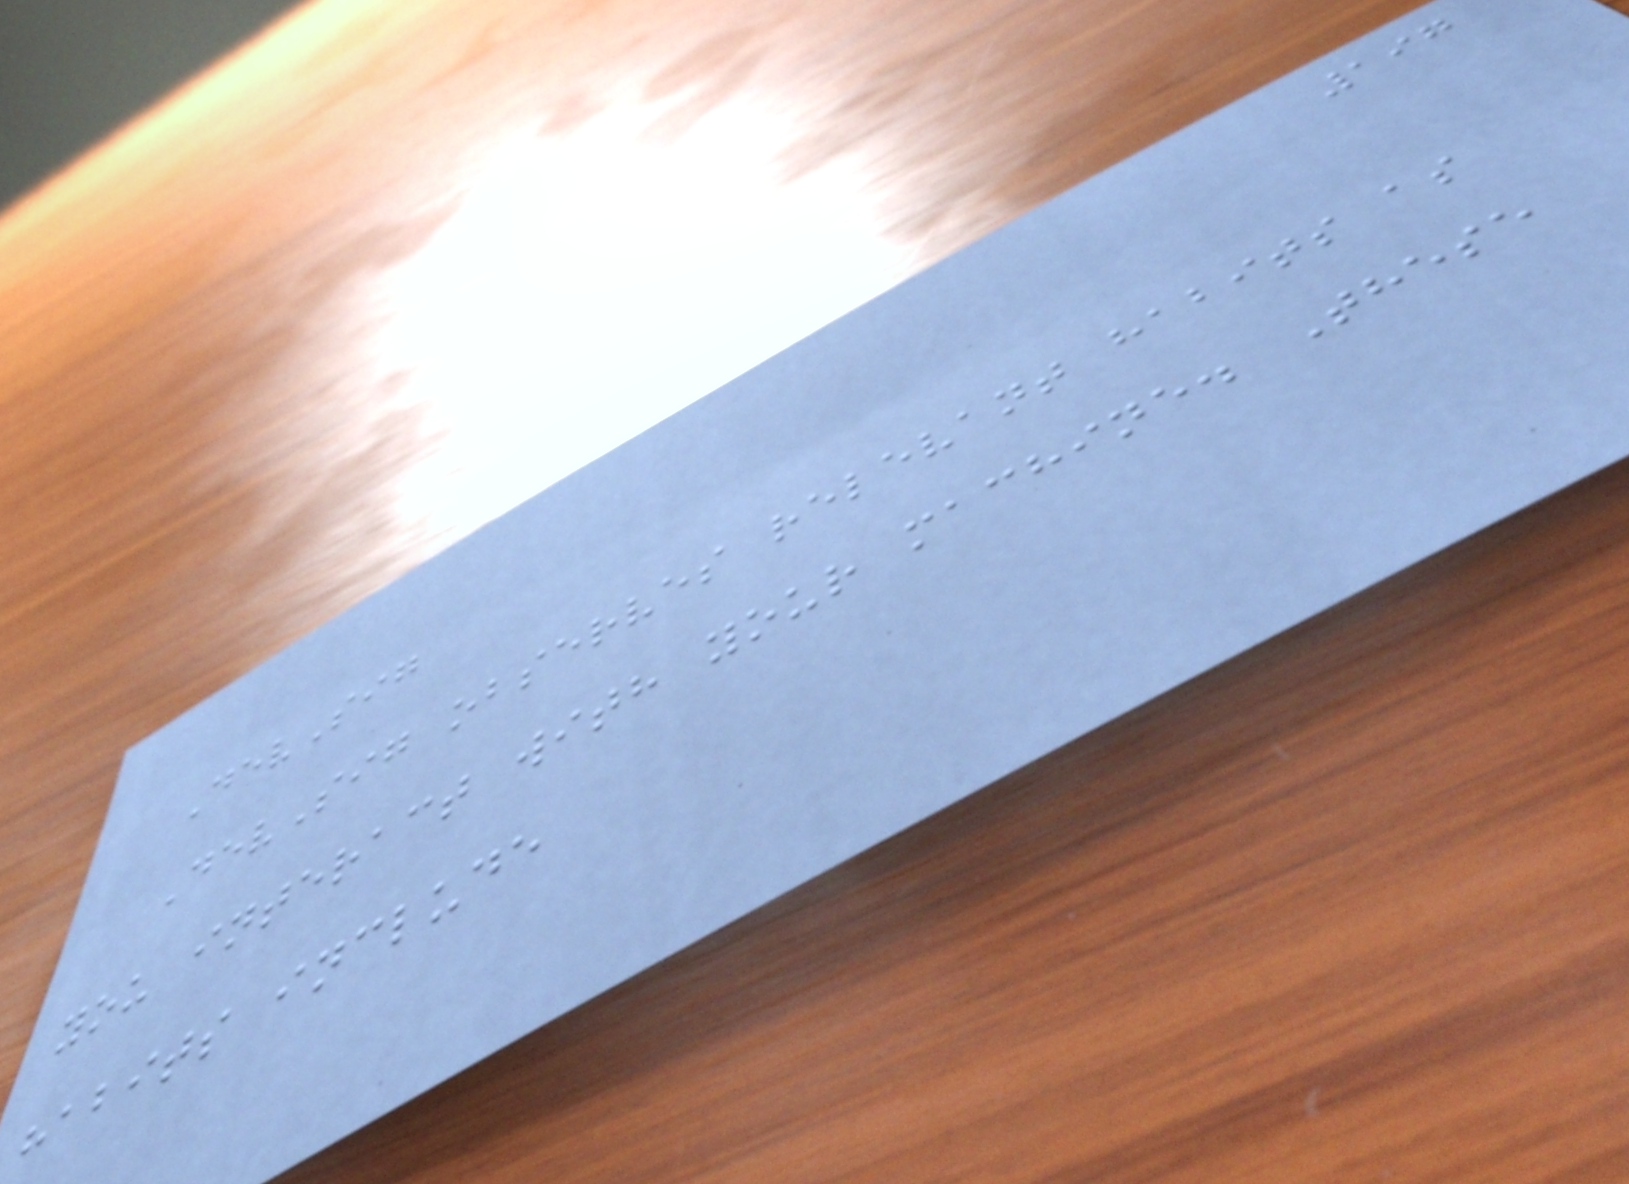197
DevSig
DevSig observes relevant habits as
you interact with your machine. These
habits include
